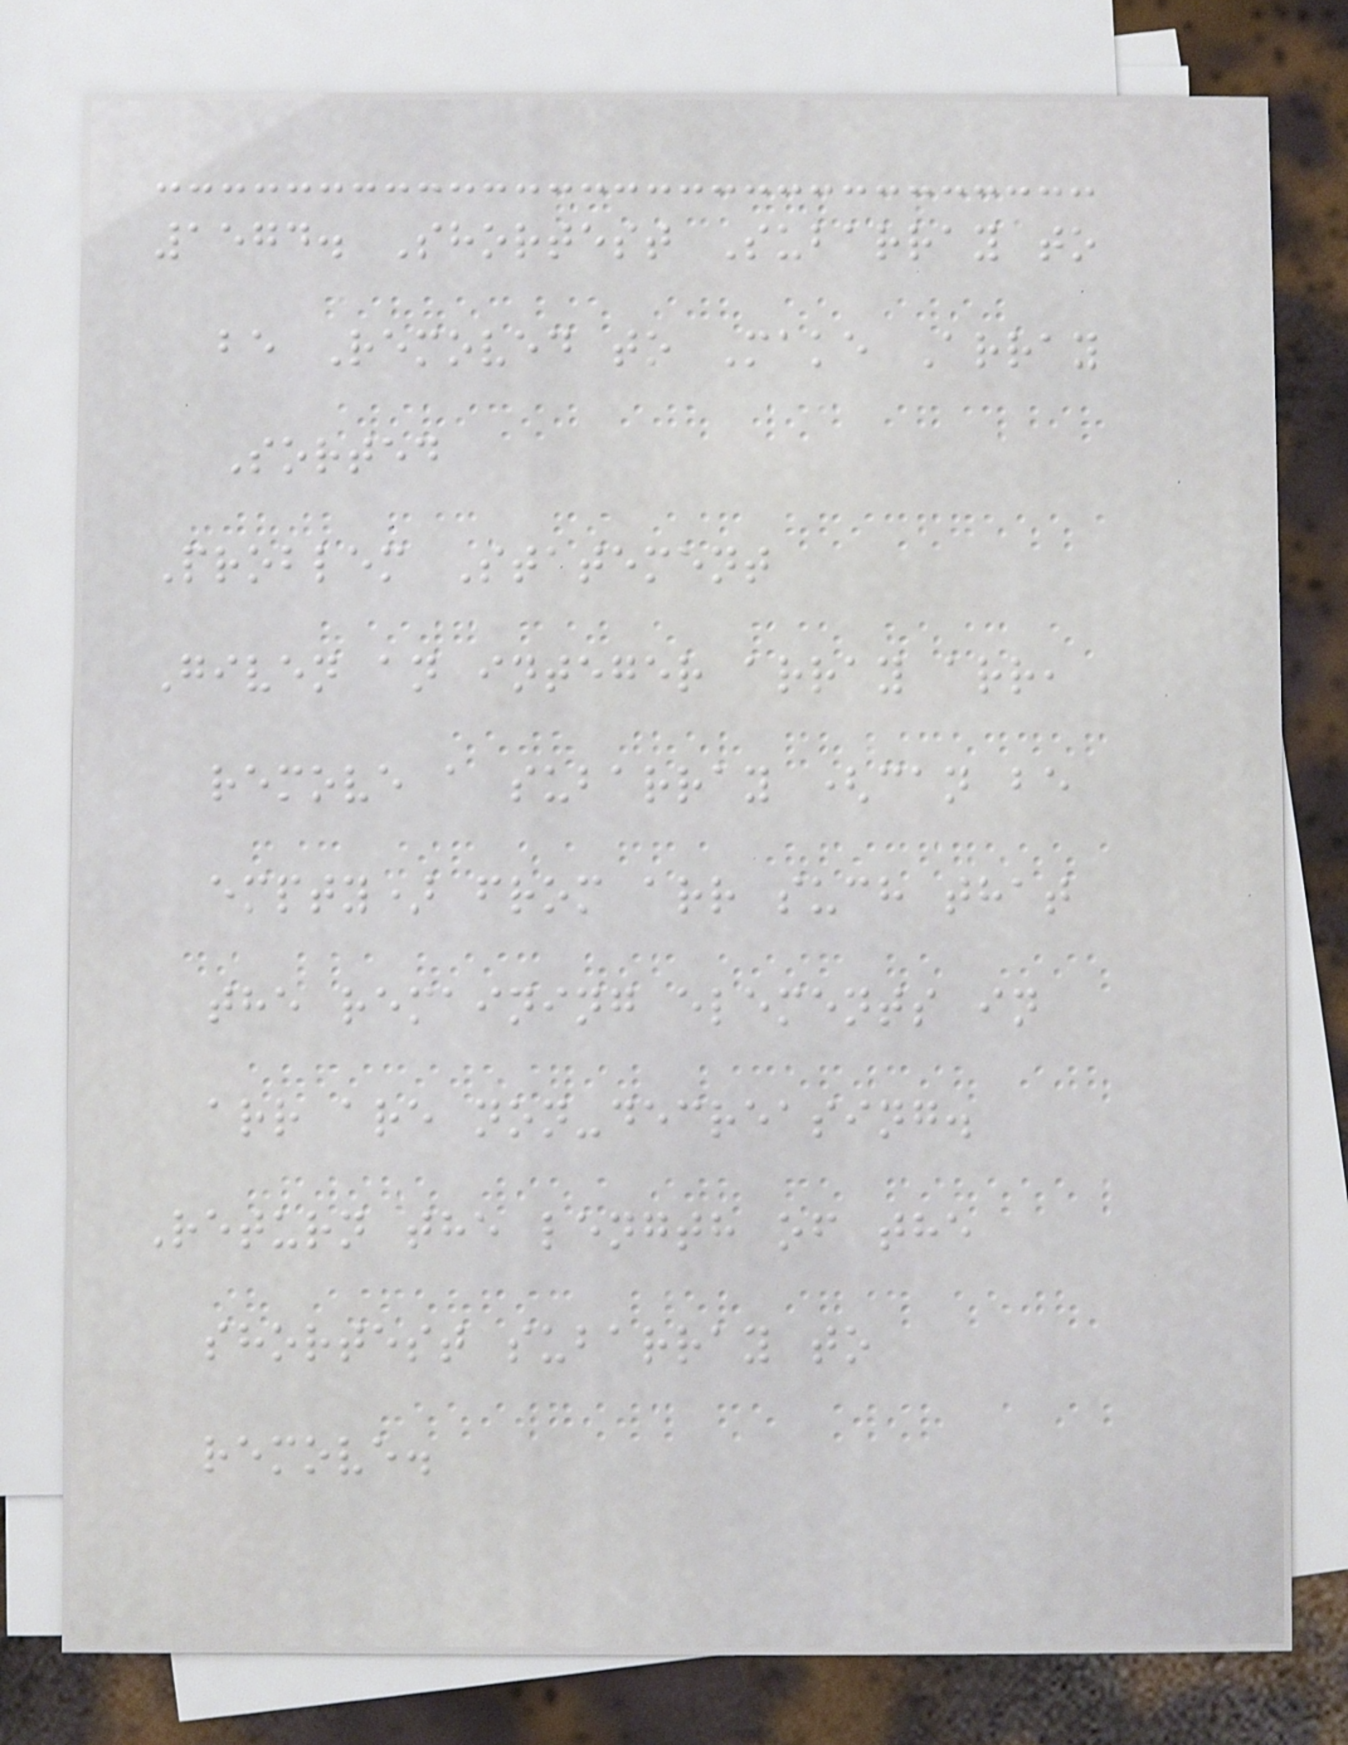1574. Shortest Subarray to
be Removed to Make Array
Sorted
Problem Statement
Given an integer array arr,
remove a subarray (can be
empty) from arr such that
the remaining elements in
arr are non-decreasing.
Return the length of the
shortest subarray to
remove.
